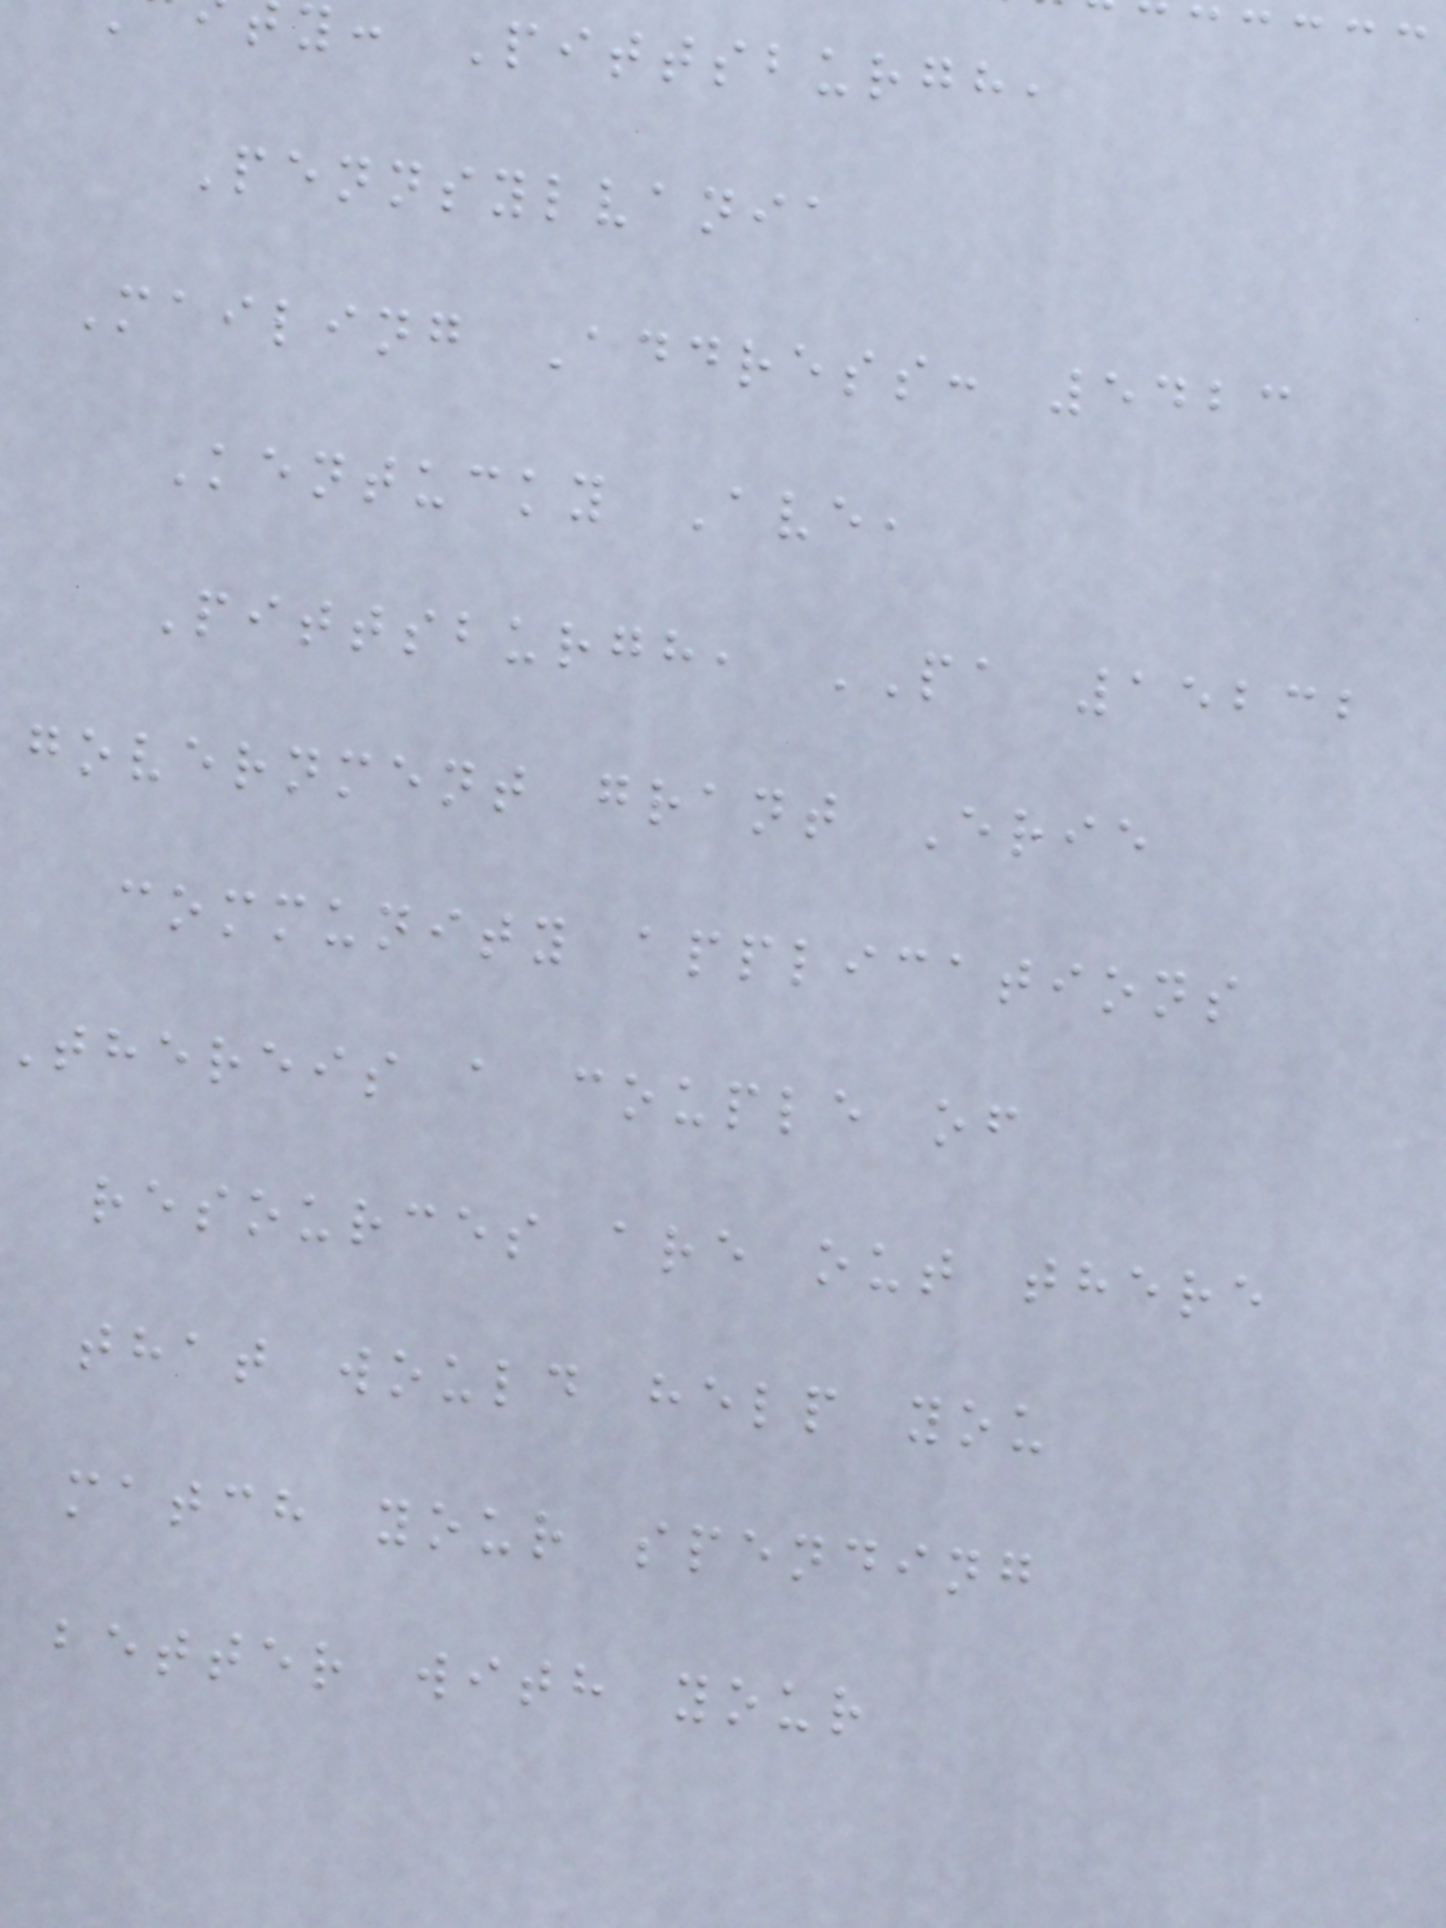y: Pittsburgh,
Pennsylvania
Mailing Address: 5423
Kentucky Ave,
Pittsburgh, PA 15232
government grant Erie
community applications
Thereis a couple of
resources are out there
that would help you
match your spending
better with your
